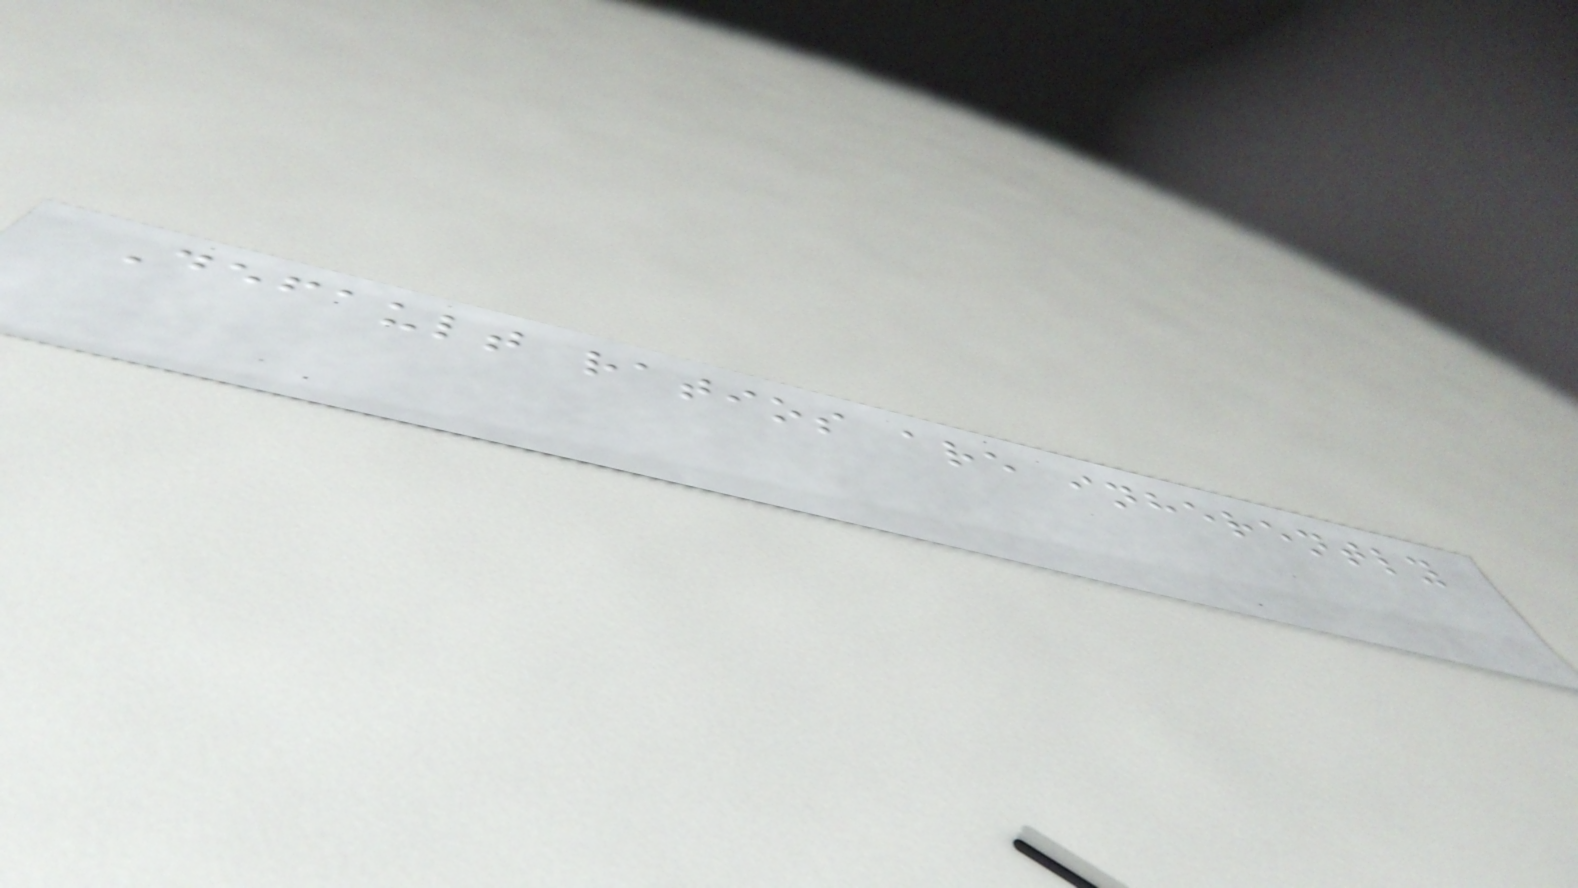Default ratios are inherently
